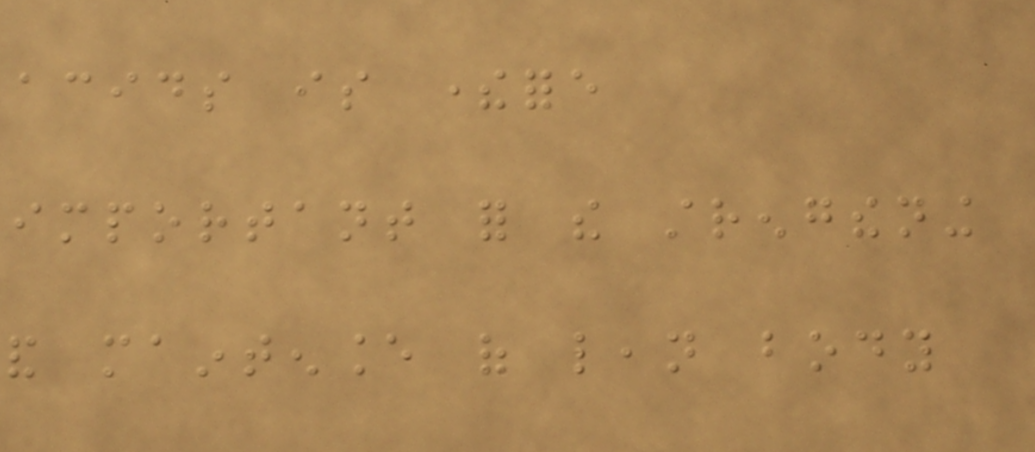acids is therefore
important for the strengthening
and maintenance of lean body
